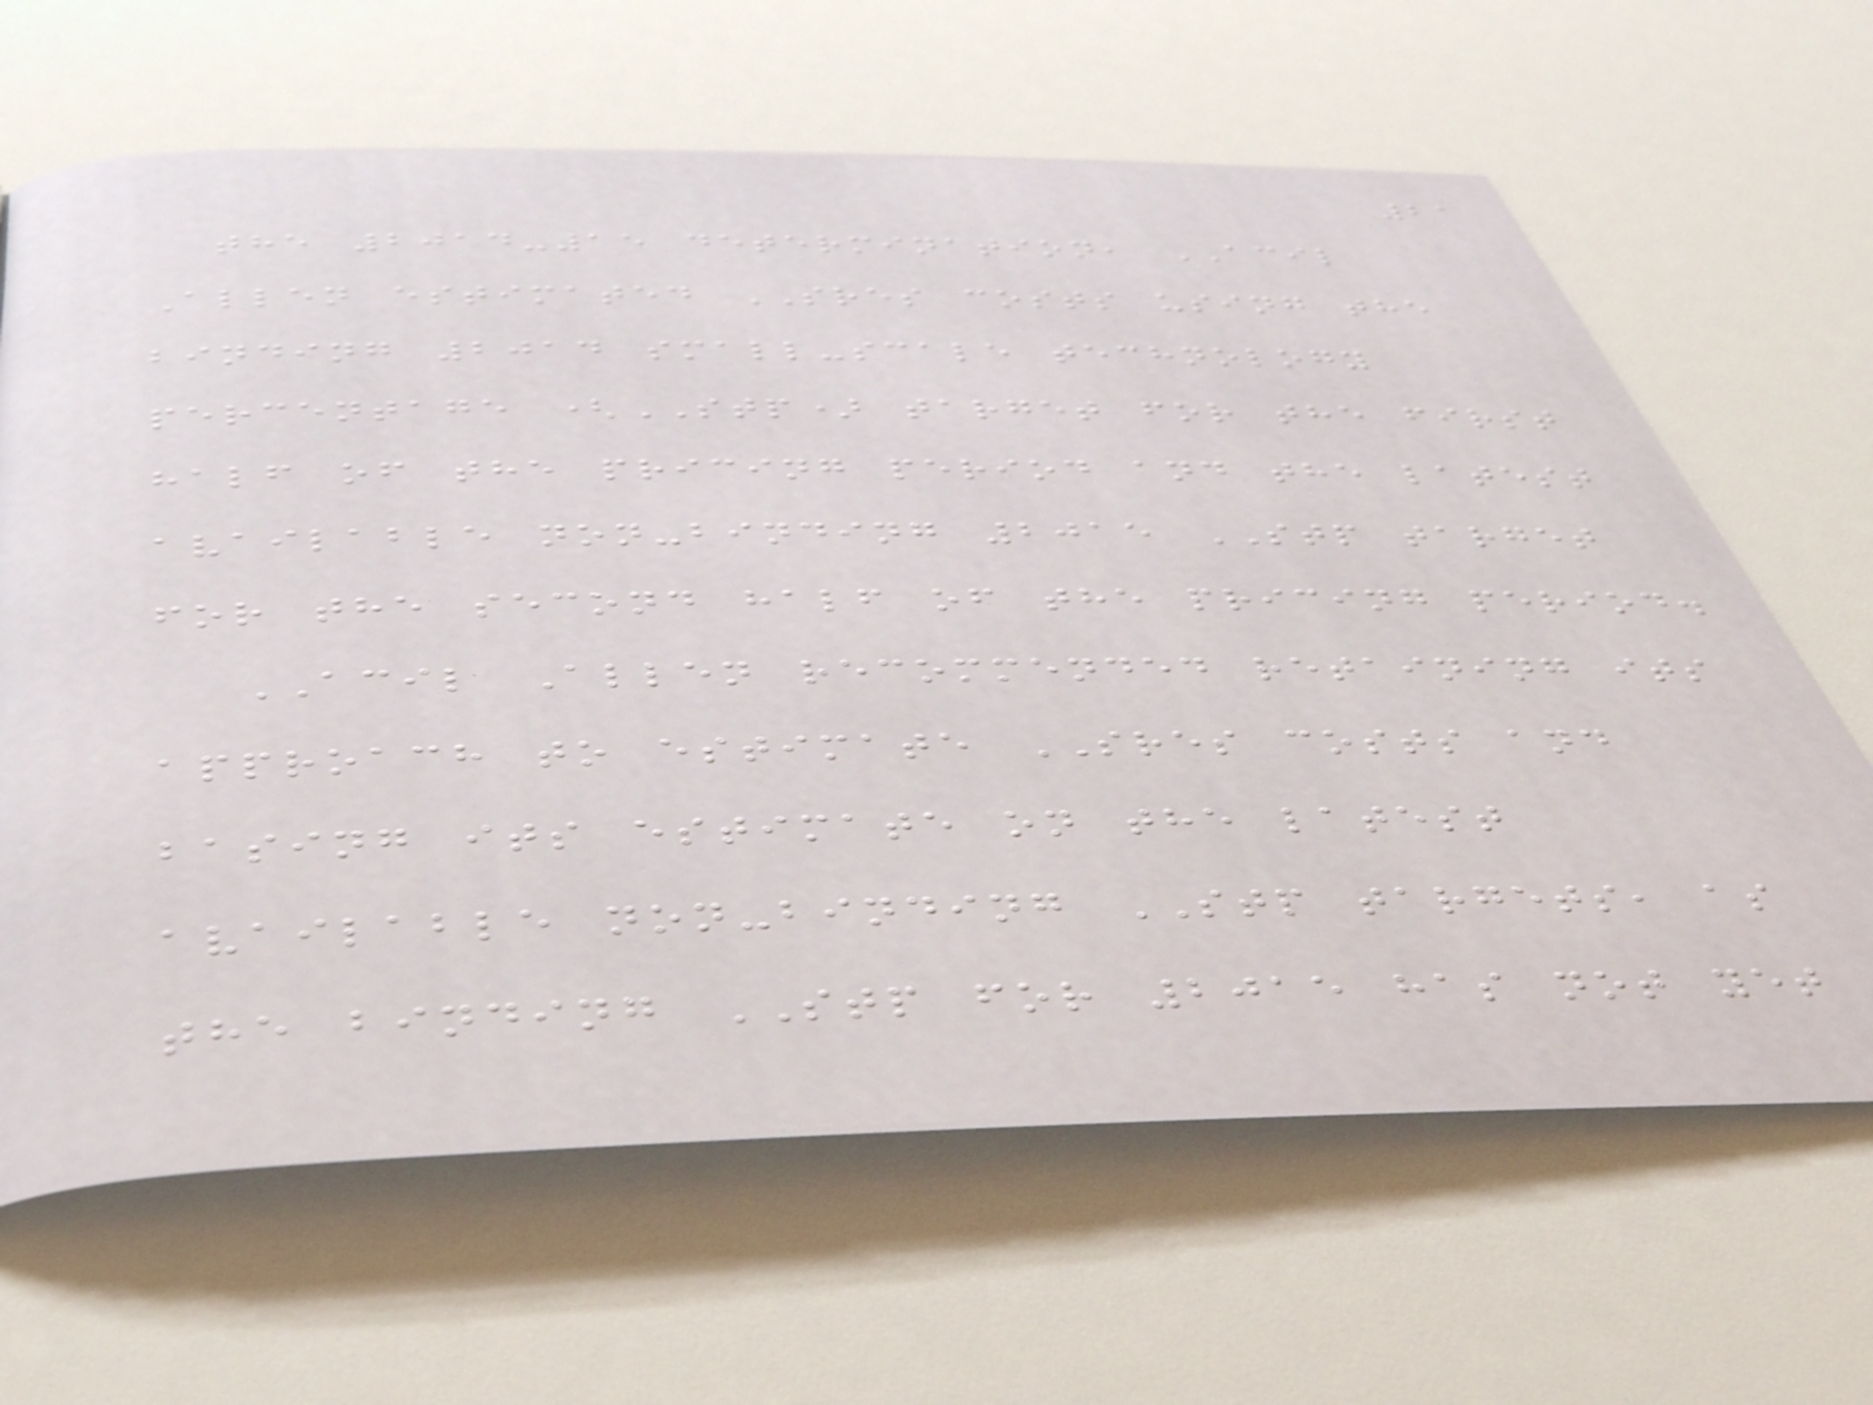21
the 2014-15 determination, ACIL
Allen estimated SRES costs using the
binding 2014 small-scale technology
percentage (STP) target for the first
half of the pricing period and the latest
available non-binding 2015 STP target
for the second half of the pricing period.
ACIL Allen recommended retaining its
approach to estimate SRES costs and
basing its estimate on the latest
available non-binding STP targets, as
the binding STP for 2015 has not yet
